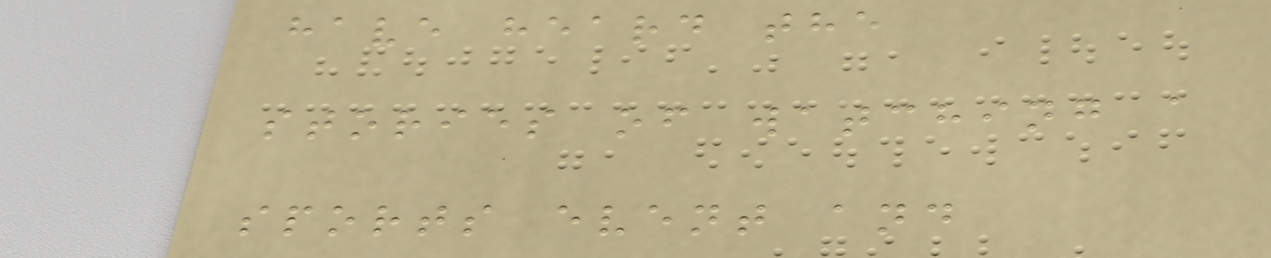have heard the
stories of watching a
sports event and
